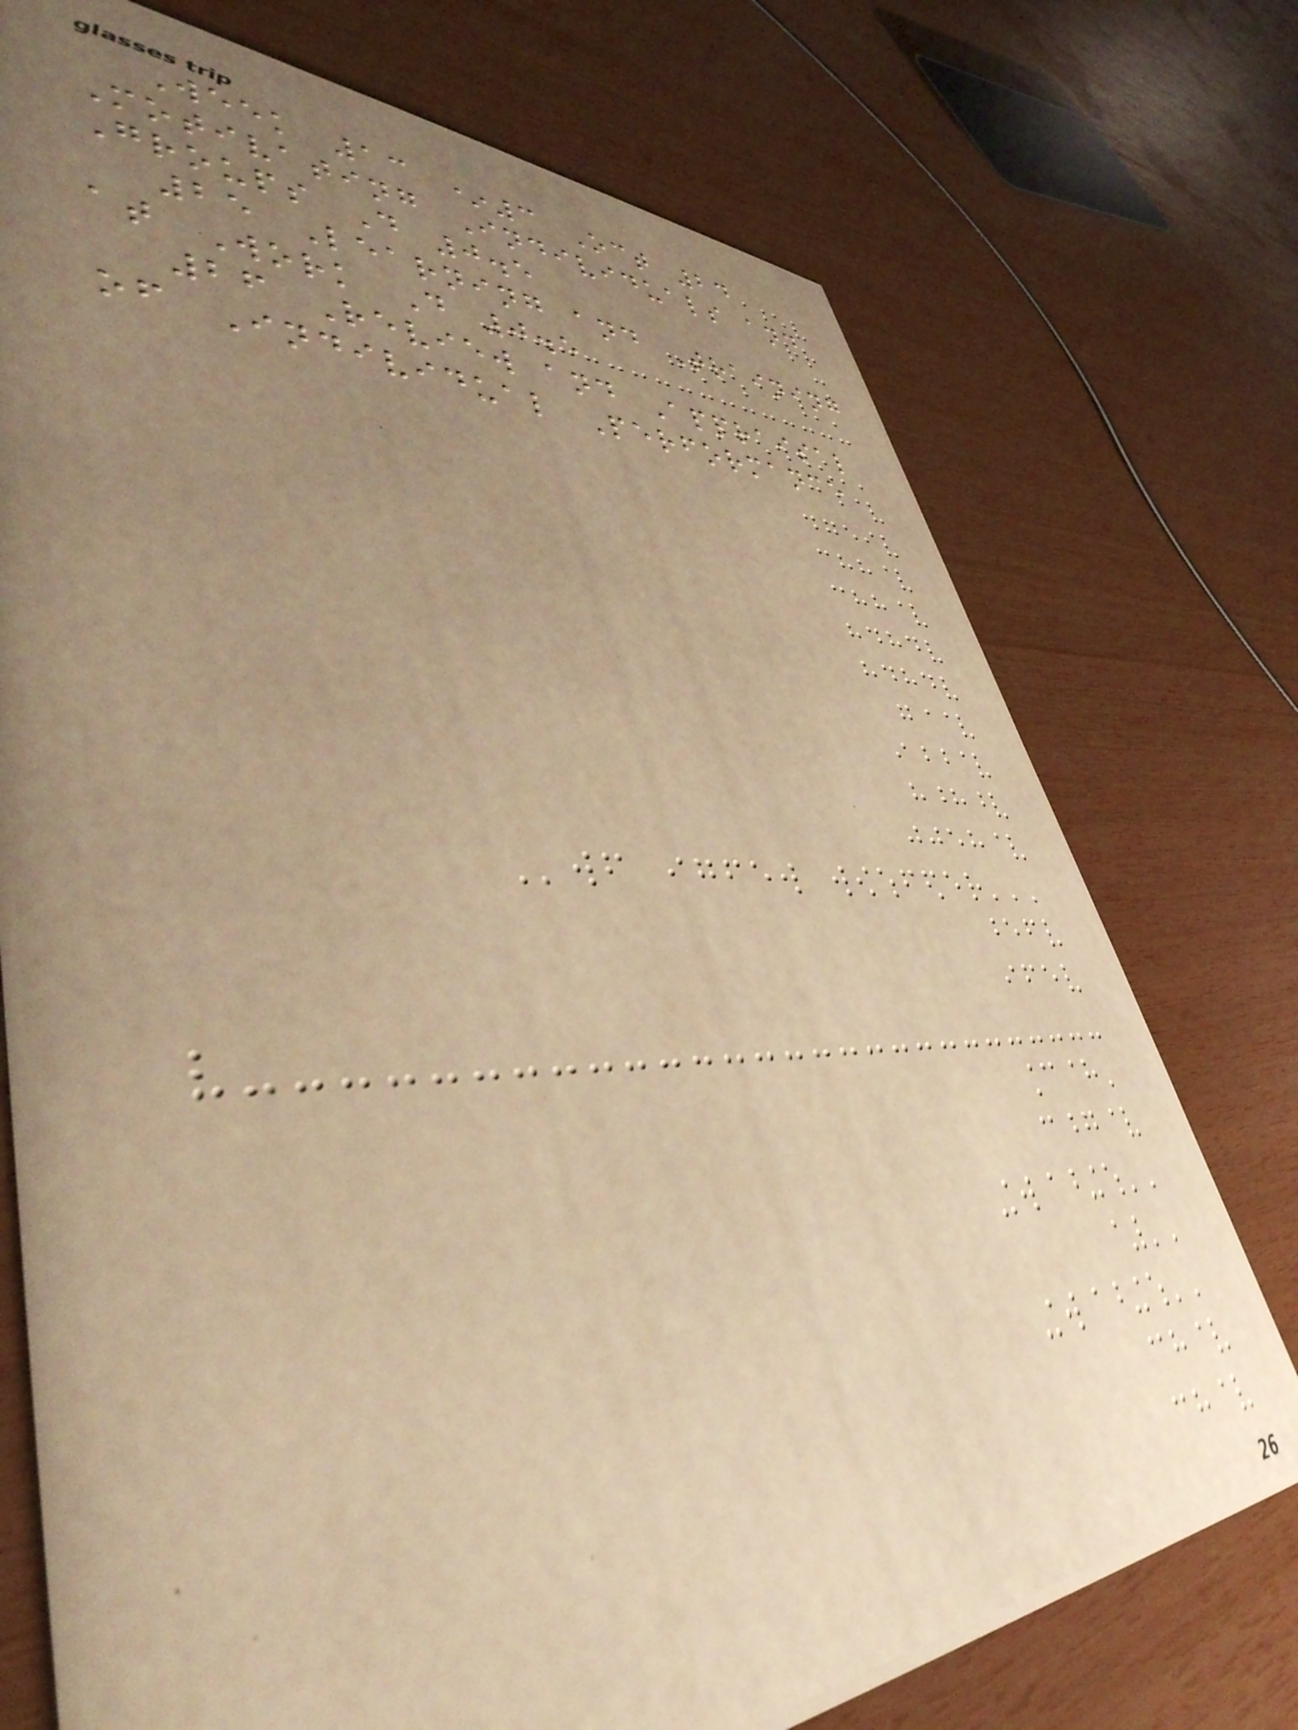Week 13 *3 Oct 24
Motivating Individuals and
Groups D 0.5
25 Learning and Training
at Work D 0.5
26 Review and Appraisal
of Individual Performance
